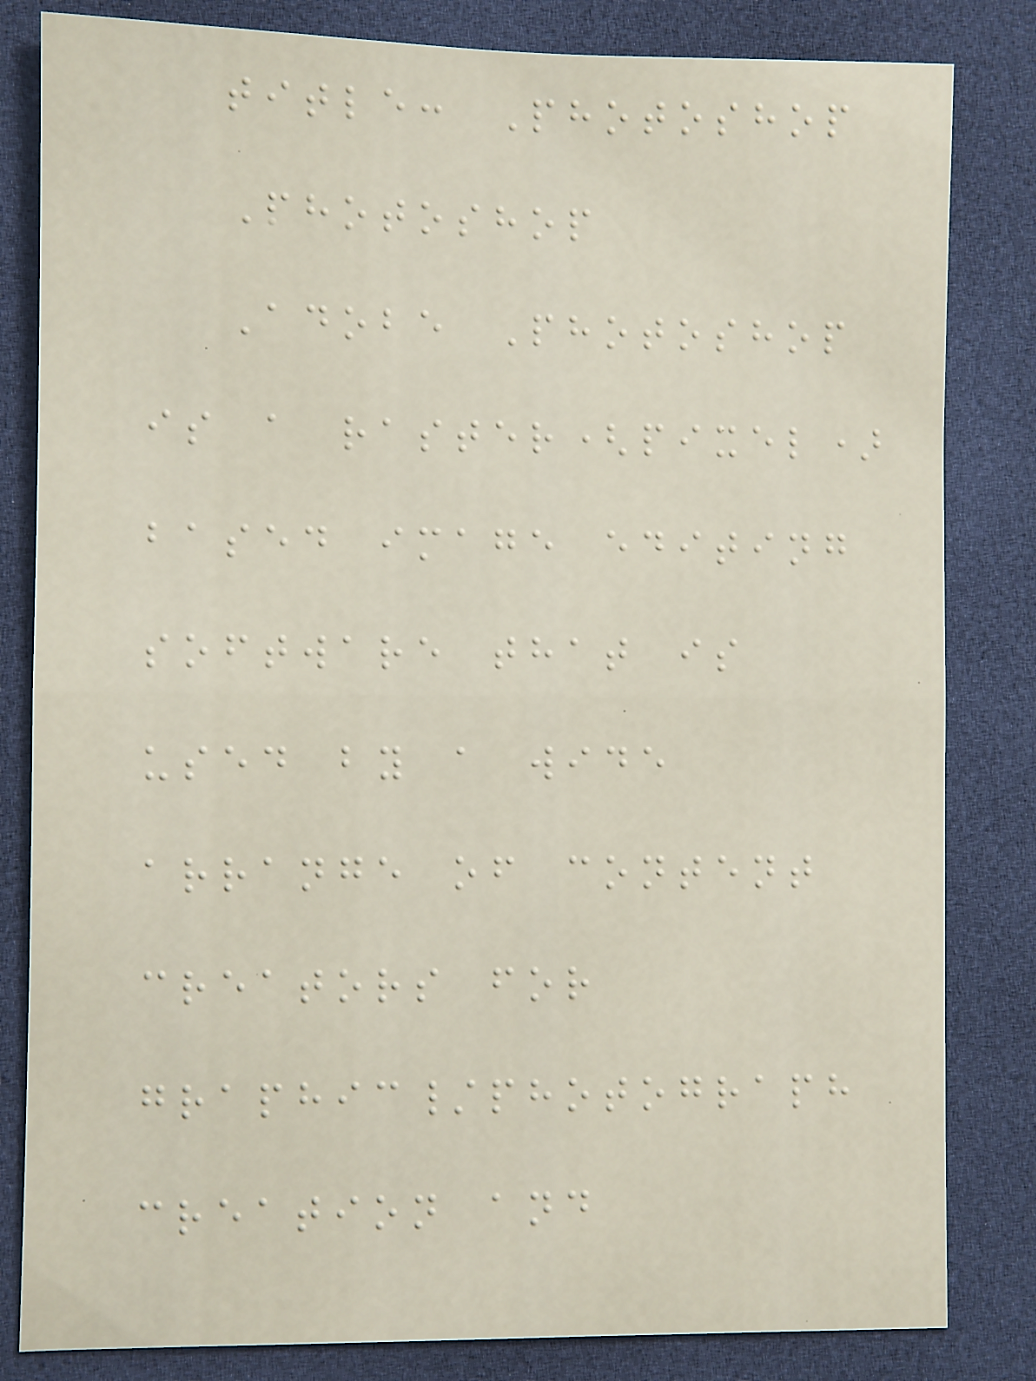title: Photoshop
Photoshop
Adobe Photoshop
is a raster(pixel)
based image editing
software that is
used by a wide
arrange of content
creators for
graphic/photograph
creation and
